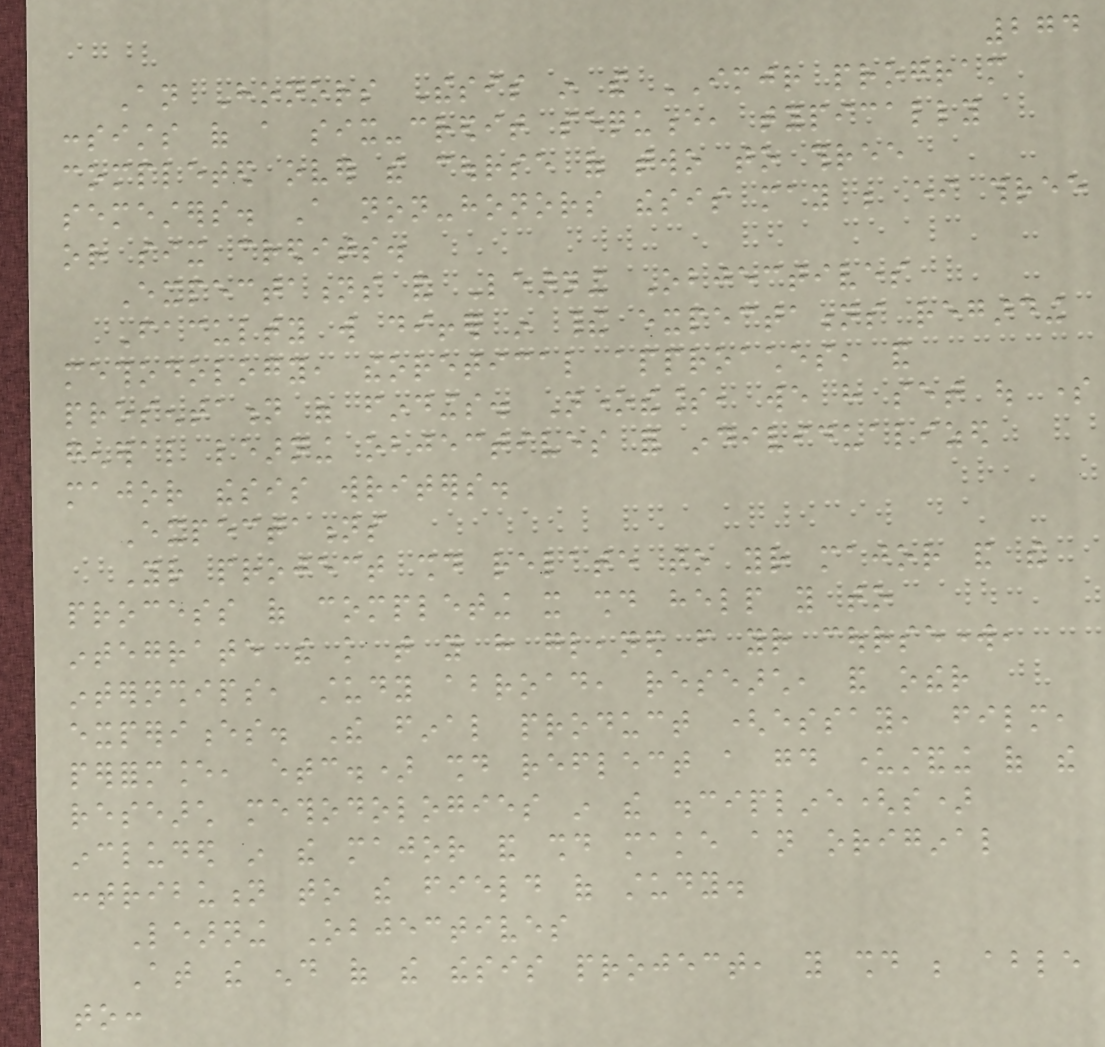274
An Honors Thesis in the IMJR program
consists of a six-credit sequence, typically
completed over the course of two to three
semesters. A non-honors thesis may be either three
or six credits.
Expectations and Learning Objectives
Faculty will differ in their expectations regarding
methodology, theoretical approaches, and
presentation of findings. Nonetheless, we have set out some
general learning objectives for individualized
major thesis writers.
Expectations
Your project should relate to your major and the
process of completing it should help you to
integrate the knowledge that you have gleaned from your coursework,
internships, study abroad, research, and other
experiences. The final product (essay, film,
performance, etc.) should reflect a good understanding of the
research methodologies in the discipline(s)
included in the major and should make an original
contribution to the field of study.
Learning Objectives
At the end of the thesis project, you should be able
to:
